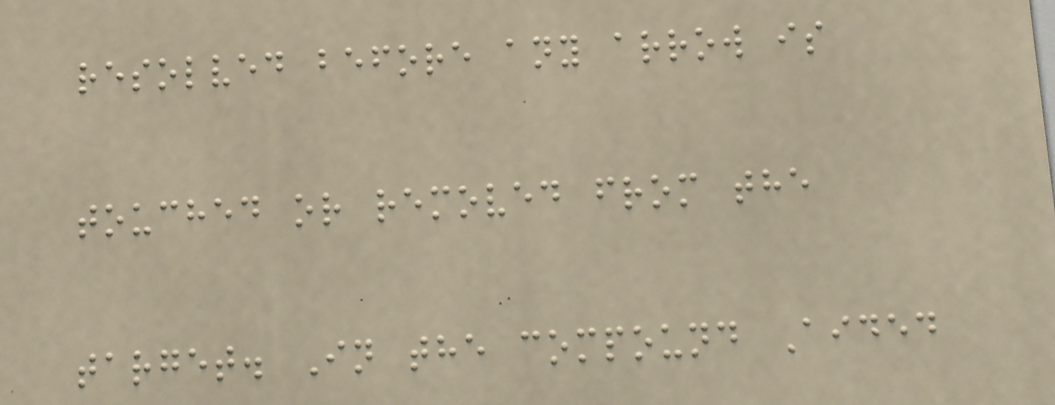resolved before any arrow is
touched or removed from the
target. In the compound Aided
